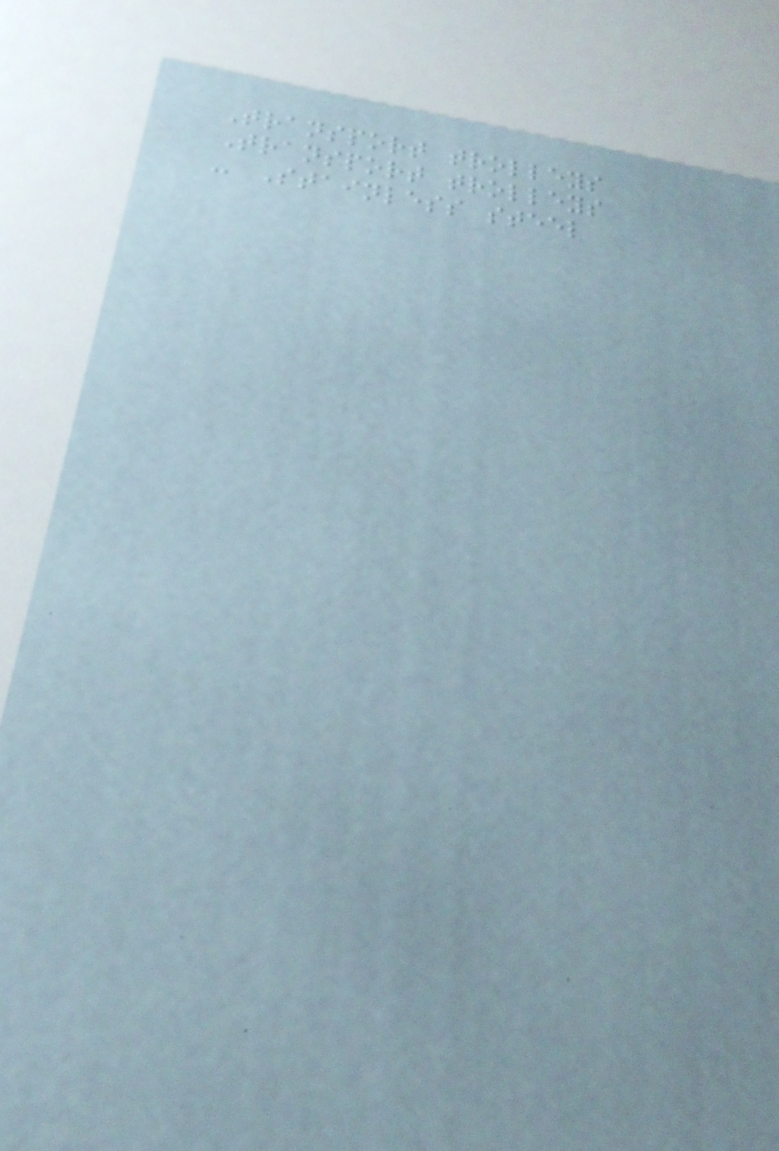Transport trolleys
Transport trolleys
- Stainless steel
